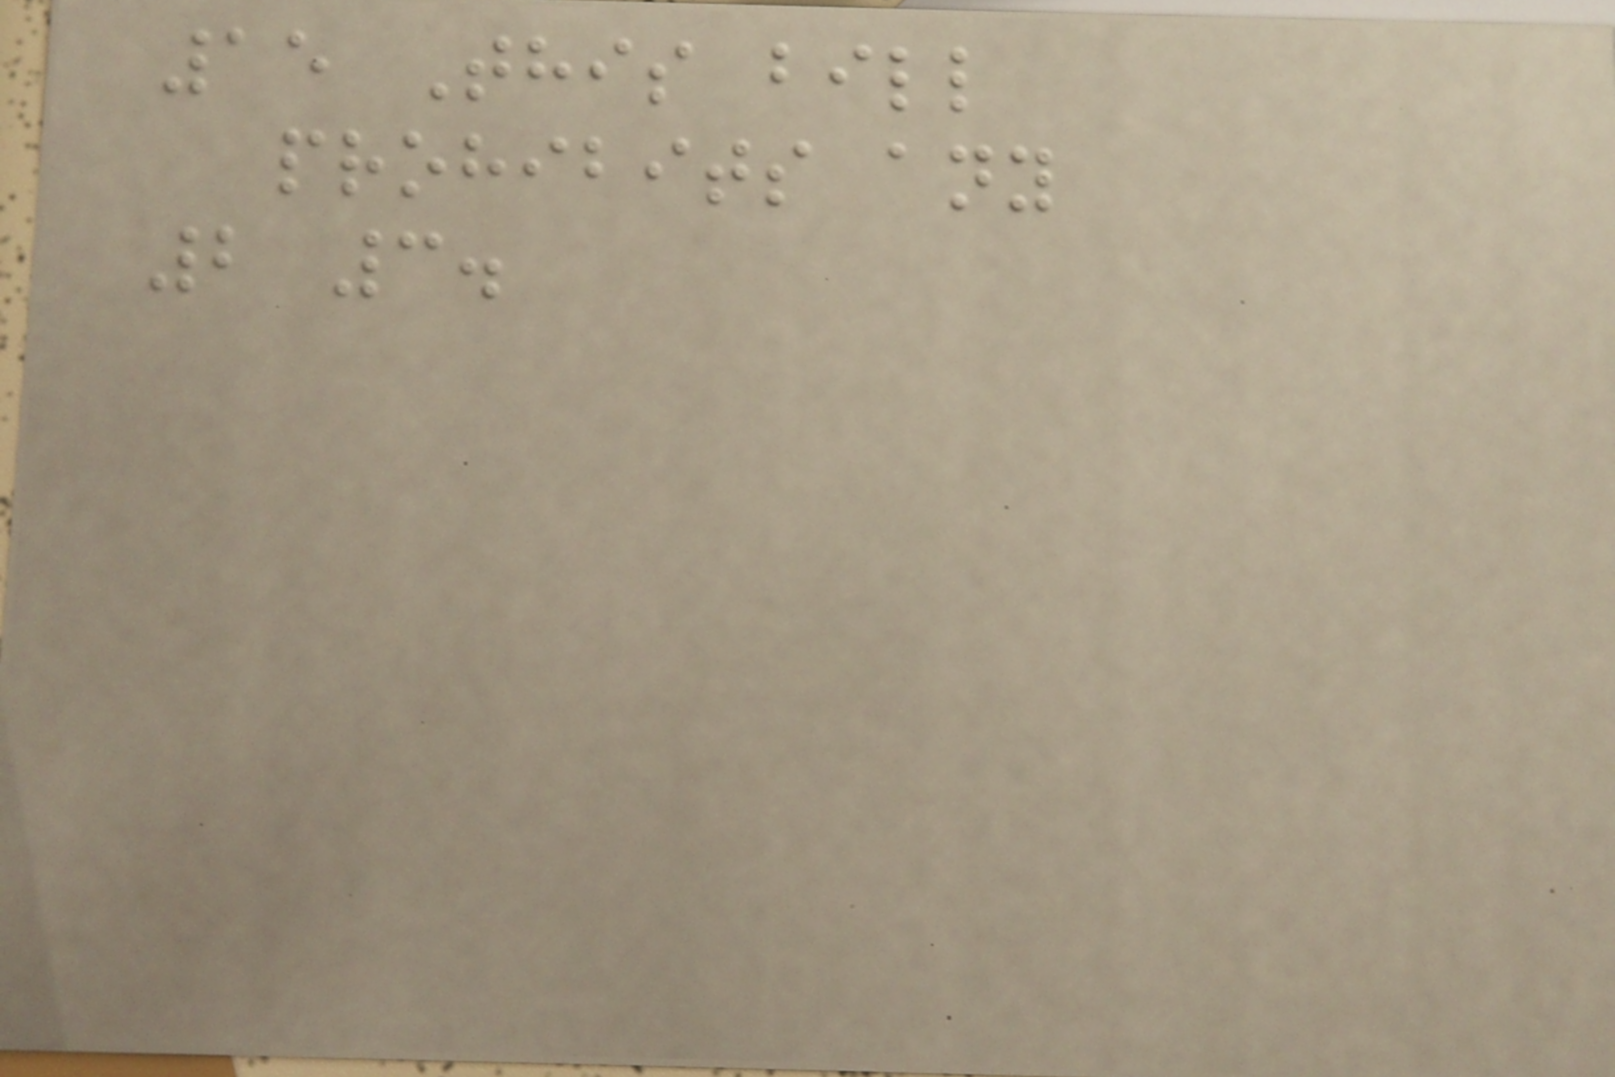15 This bill
prohibits any
2 3.
